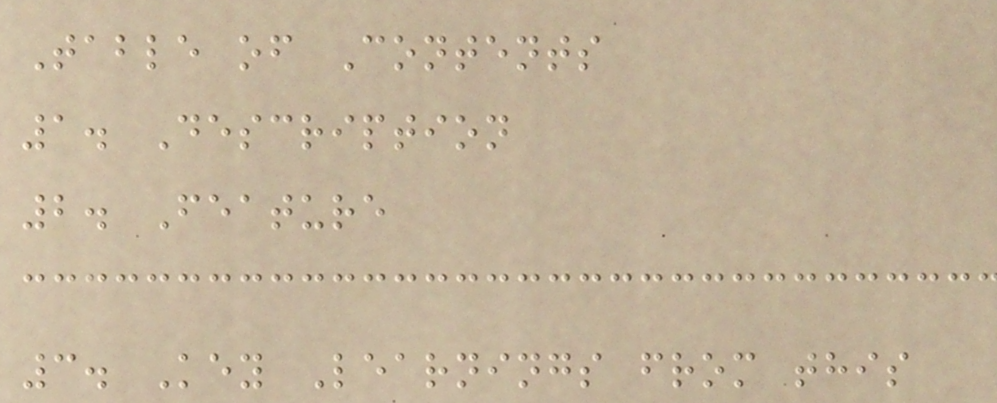Table of Contents
1. Description
2. Feature
3. Key Learnings from this
